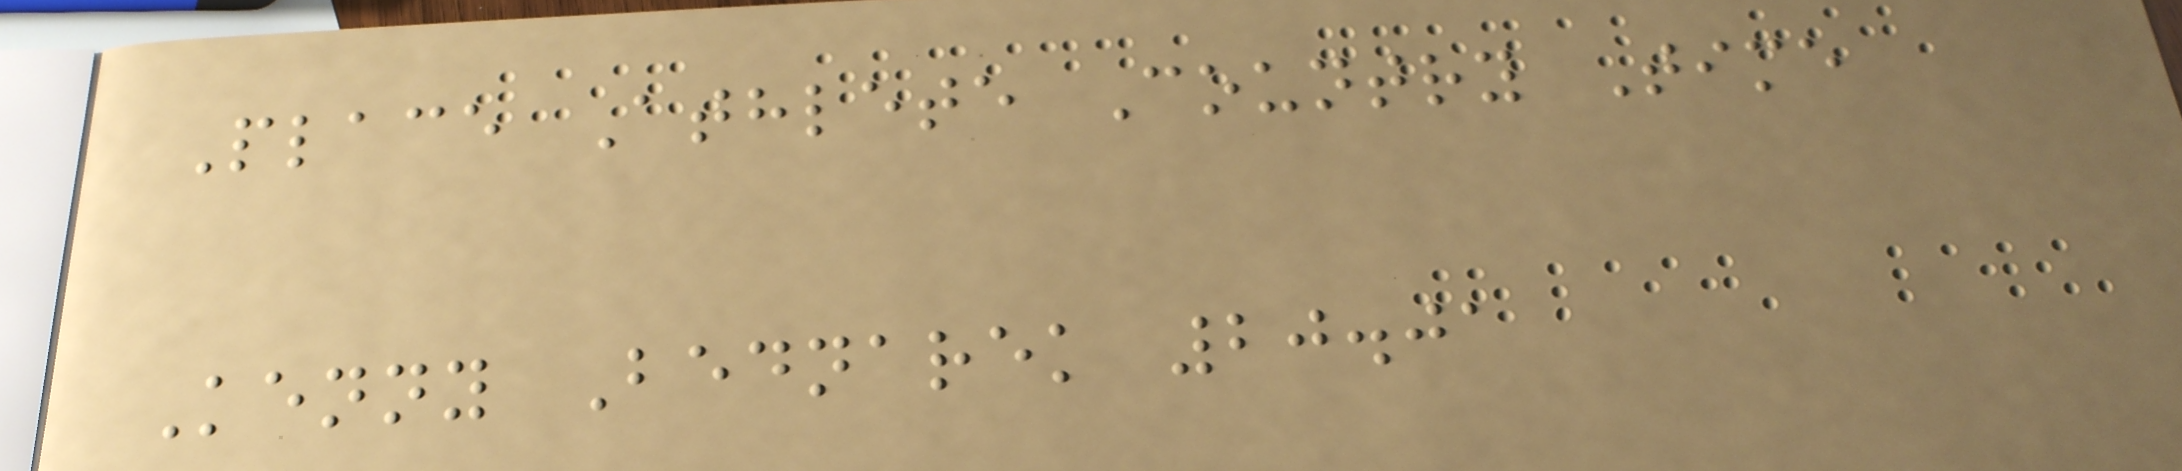Place Athlete Country Time
Kenny Bednarek 20.01
